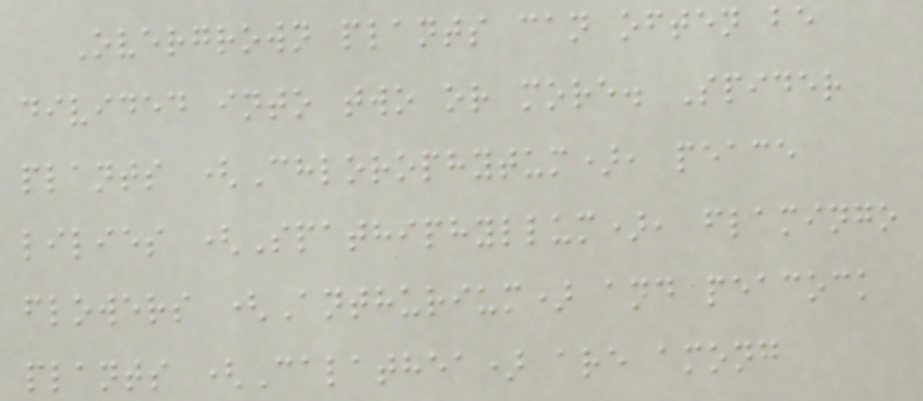Overgrown plants can often be
divided into two or more. Spider
plants (Chlorophytum), peace
lilies (Spathiphyllum), flamingo
flowers (Anthurium) and peacock
plants (Calathea) are among
